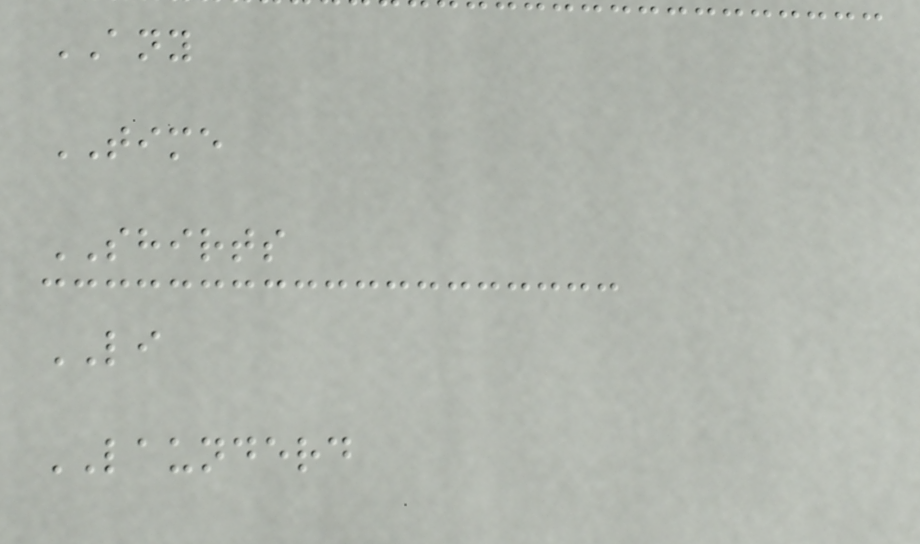ANY
TIME
SHIRTS
LI
LAUNDERD
